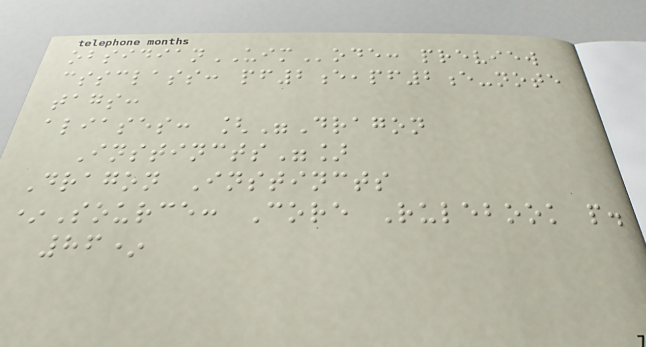obsidianUIMode: preview
cssclass: pf2e,pf2e-note
tags:
aliases: ["Dragon
Instincts"]
Dragon Instincts
*Source: Core Rulebook p.
86*
